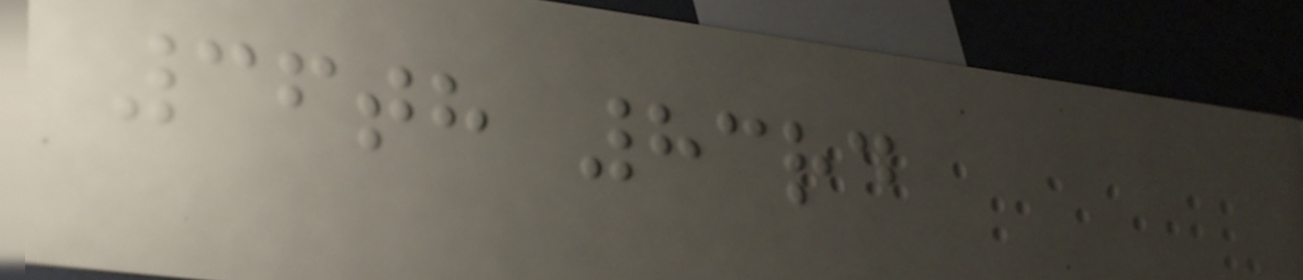36th 83rd
